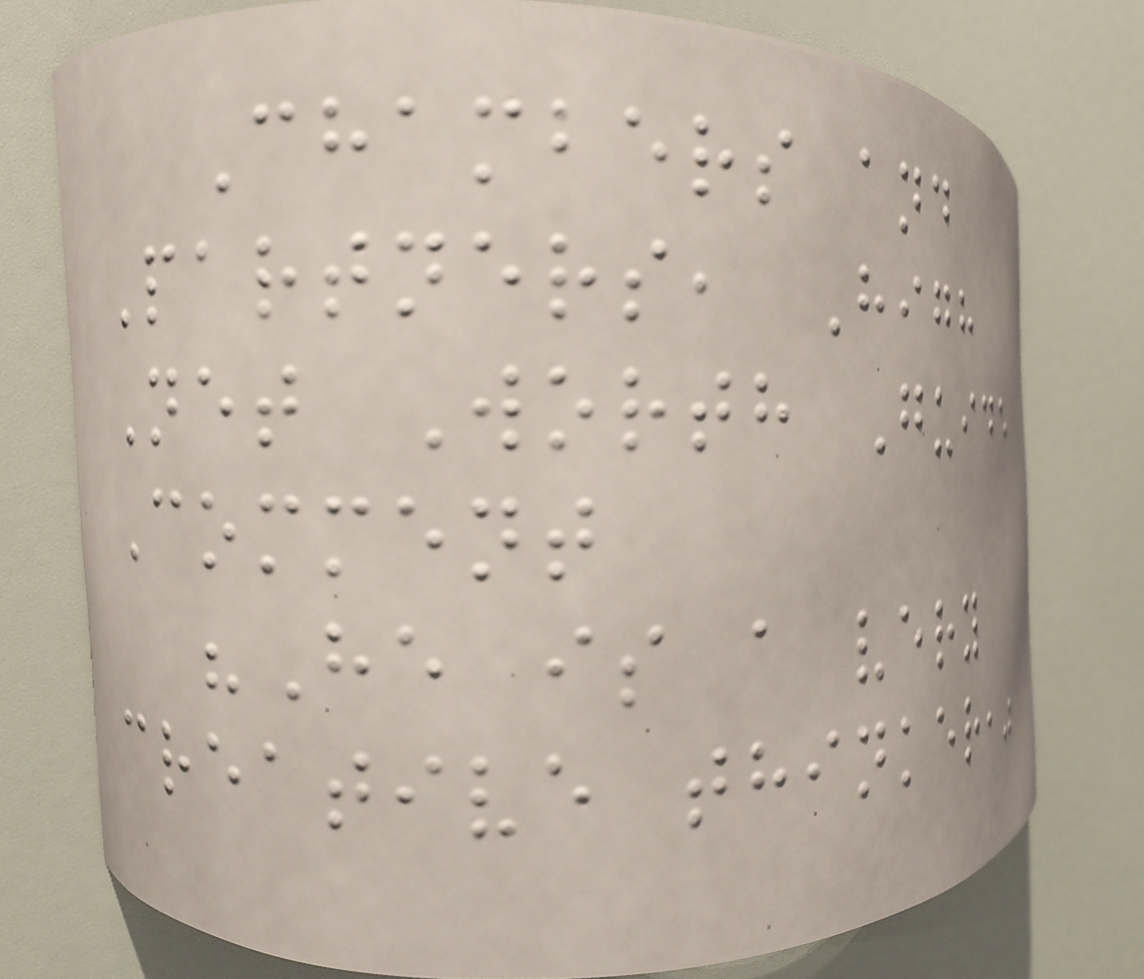Chambers and
Partners, High
Net Worth Guide
Comment
"He is a very
creative thinker,"
